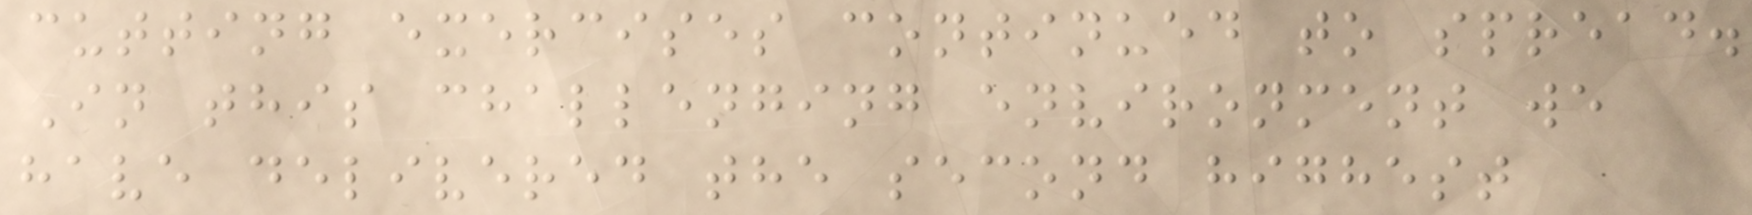cutting exercises continued to spread.
In this challenging environment we
have delivered the second highest
